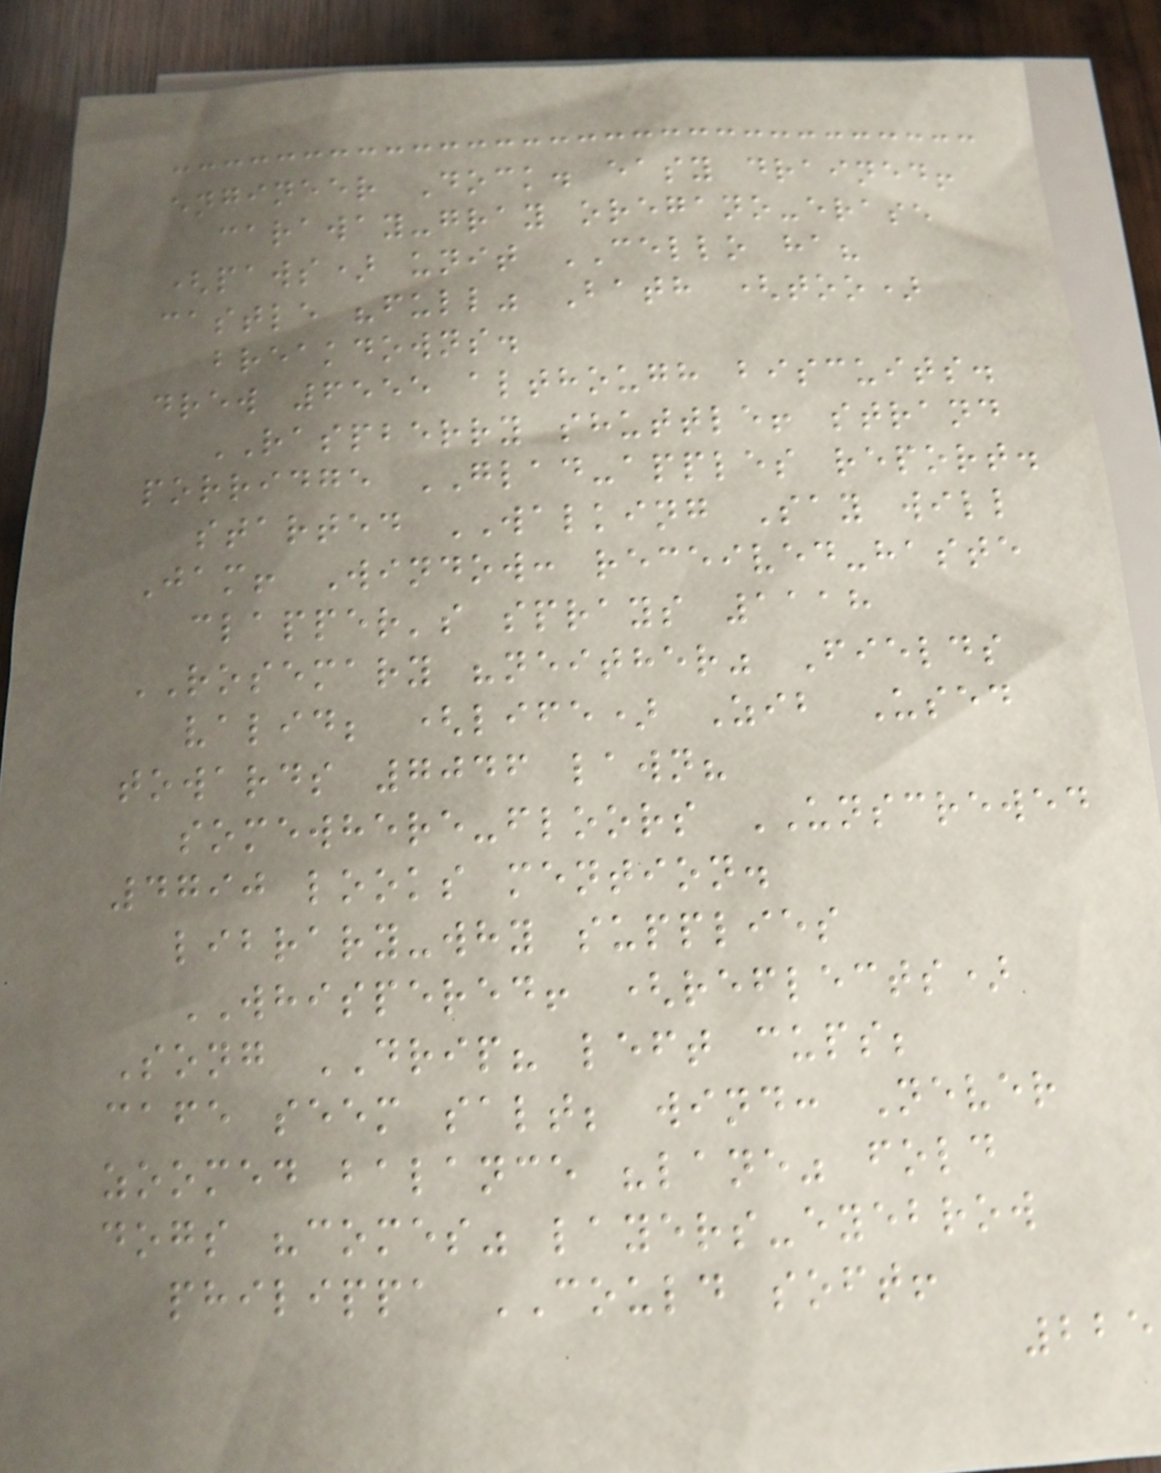engineer Dock. easy drained!
caraway-gray oregano-erase
(paws) unit CELLO ha?
castle "full" Bath (too)
breakdowns.
drew 6555 although biscuits.
RASPBERRY shuttle! strand
porridge GLAD-apples report.
started WALKING Say will
Jam! Window: received-haste
clapper's sprays 1118
ROSEMARY "neither" Fields
valid; (life) Zib Used
towards 7046 lawn?
somewhere-floors UNSCREWED
4790 looks mention.
library-why supplies
WHISPERED! (reflects)
Song DRIP? left cups;
cafe seem salt; wind: Never
zoomed balance "lane" fold
dogs "comes" layers-eyebrow
philippa COULD soft!
225
